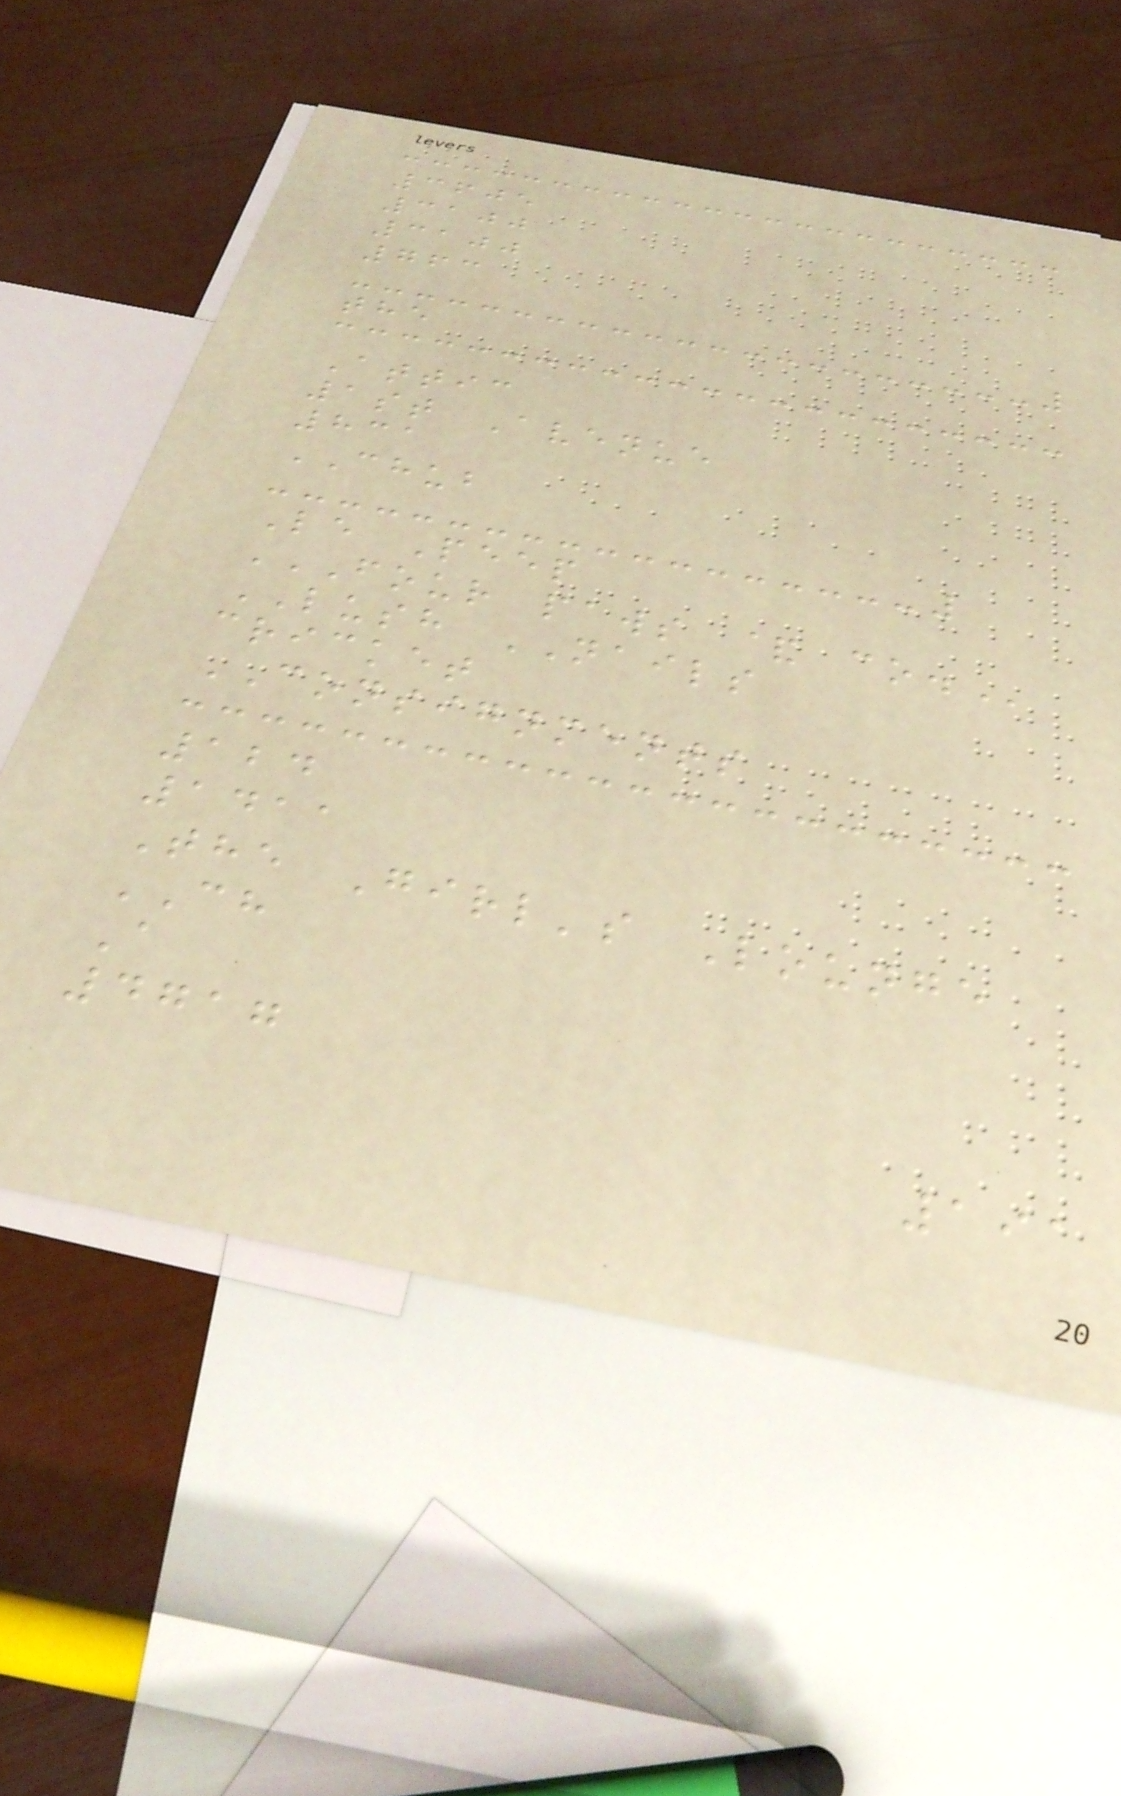3605
3100
3100
763
the
Attic
1st Avenue
831
CHUB
Le Peep
FOUR PAWS & CO.
LUSH NAILS
cricket
CONSIGNMENTS
124
1411
The Girl's Lounge
CH
A
4717
191
